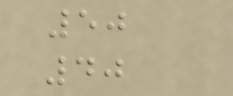50
40
